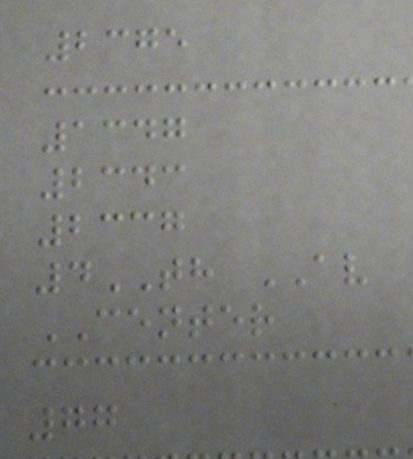2375
1347
2343
2337
4TH AV
CENTER
77
